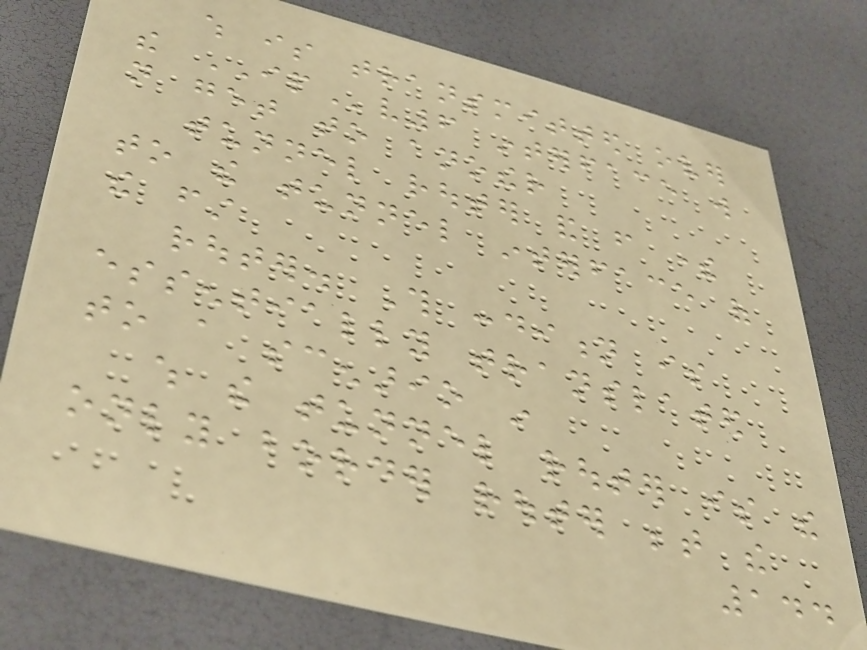which is transmitted over
the IPv6 interface will
not get to another
tunnel router and from there
to the tunnel interface of
the first
router. This condition is
essentially translated
to a scenario in
which the tunnel router is the
only border router between the
144
